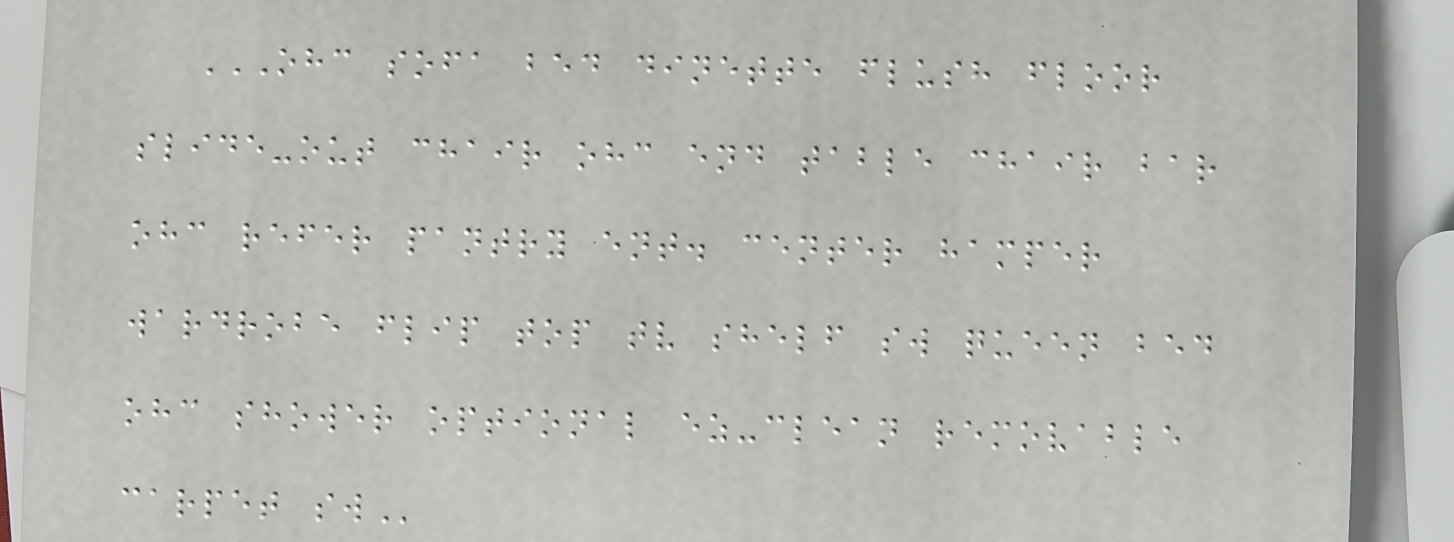OHC SOFA BED DINETTE FLUSH FLOOR
SLIDE-OUT CHAIR OHC END TABLE CHAIR BAR
OHC REFER PANTRY ENT. CENTER HAMPER
WARDROBE FLIP TOP TV SHELF SW QUEEN BED
OHC SHOWER OPTIONAL EZ-CLEAN REMOVABLE
CARPET SW
